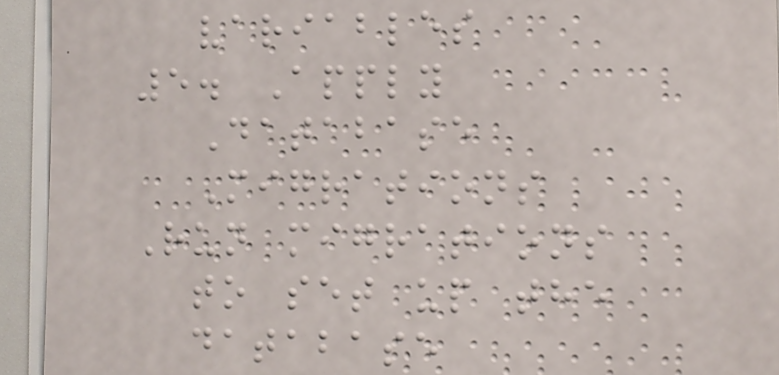variables
5. Apply
Database
Migrations
Run migrations
to set up the
database
